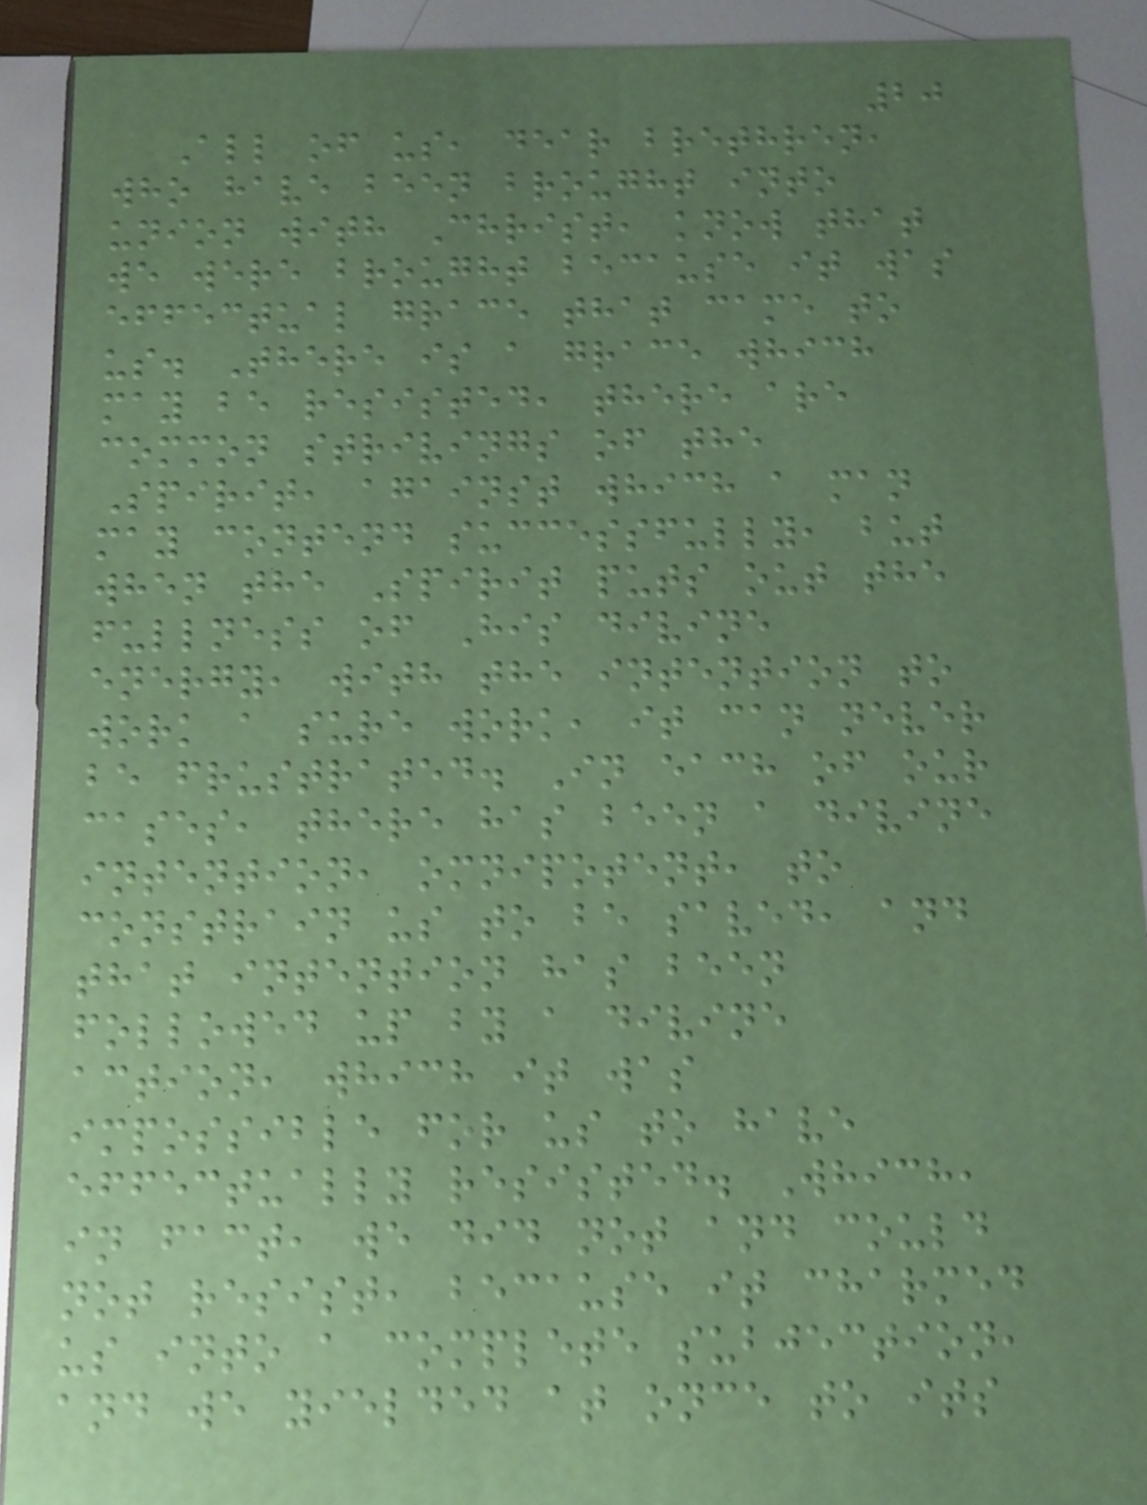20
All of us, dear brethren,
who have been brought into
union with Christ, know that
we were brought because it was
effectual grace that came to
us. There is a grace which
may be resisted, there are
common strivings of the
Spirit, against which a man
may contend successfully, but
when the Spirit puts out the
fullness of His divine
energy, with the intention to
work a sure work, it can never
be frustrated. In each of our
cases, there has been a divine
intention, omnipotent, to
constrain us to be saved, and
that intention has been
followed up by a divine
action, which it was
impossible for us to have
effectually resisted. Which,
in fact, we did not and could
not resist, because it charmed
us into a complete subjection,
and we yielded at once to its
